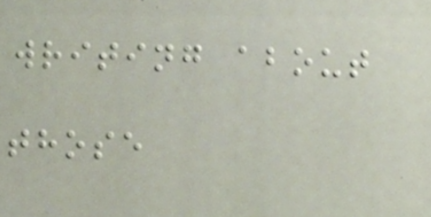writing about
those
